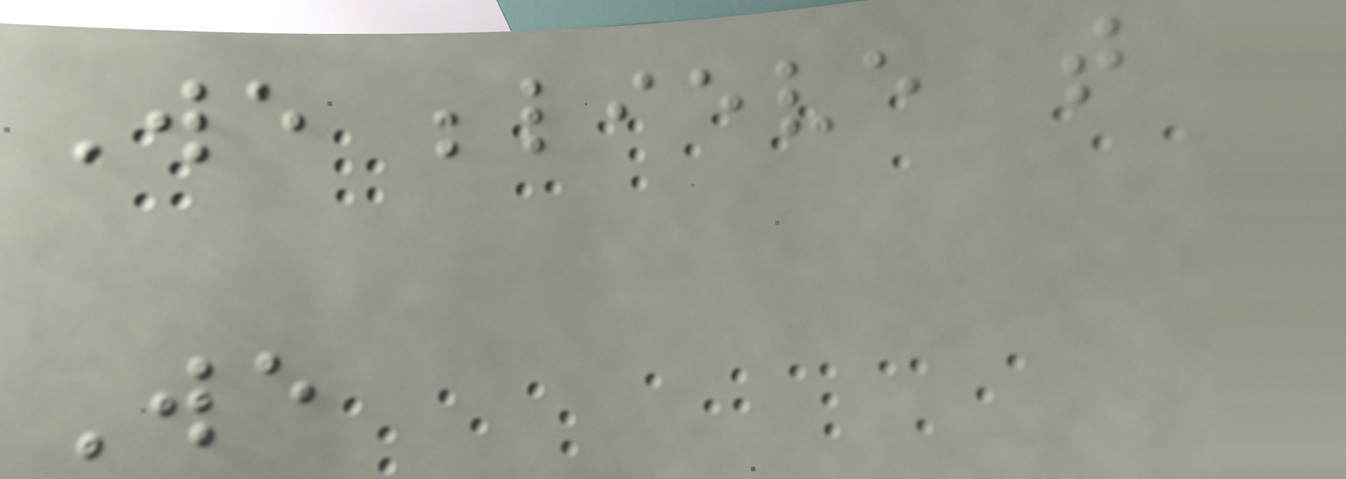We believe that
We
